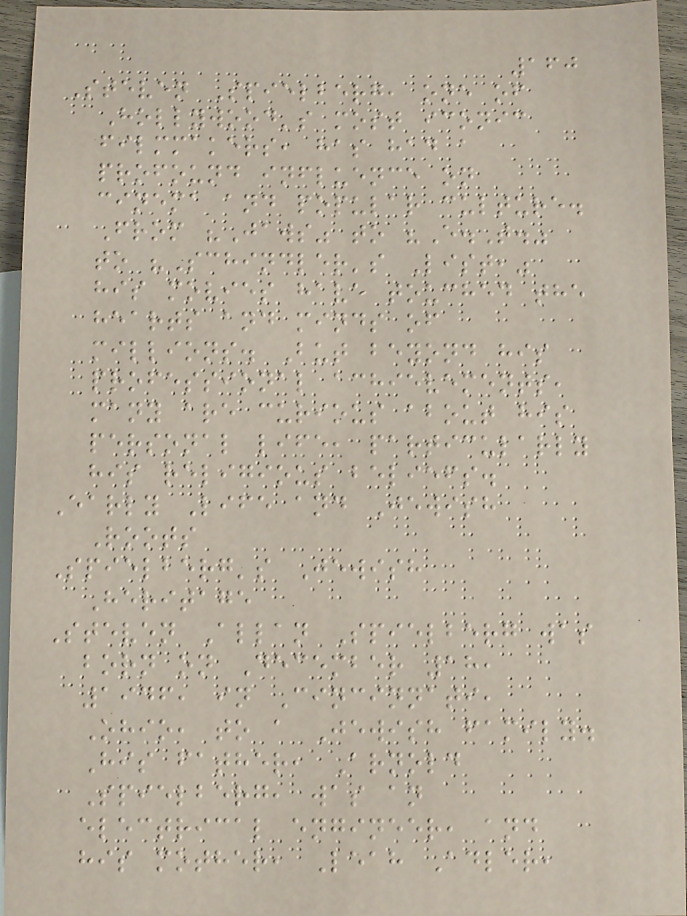160
Steven Spielberg, one of
Hollywood's most iconic
filmmakers, has had a
profound influence on
cinema and popular culture.
From "Jaws" to "E.T."
to "Schindler's List,"
his movies have touched the
hearts and minds of
millions. But beyond his
professional achievements,
many are curious about his
personal life, particularly
his religious beliefs.
Early Life and Jewish
Roots
Spielberg's Jewish
Heritage
Steven Allan Spielberg was
born on December 18,
1946, in Cincinnati,
Ohio, to a Jewish family.
His father, Arnold
Spielberg, was an
electrical engineer, and
his mother, Leah Adler,
